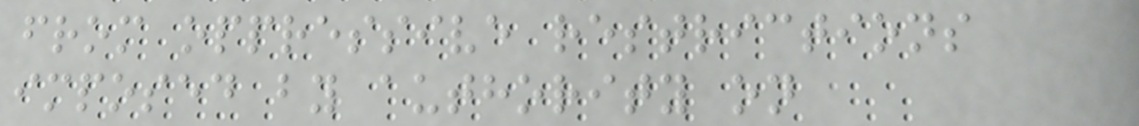from oppressive restrictions
imposed by authority on
